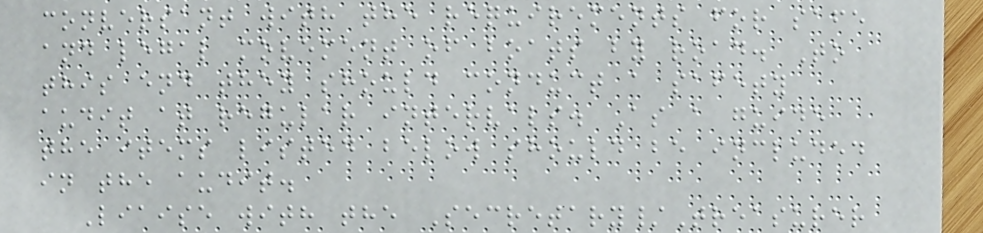conversant with the requirements for safe
and legal movement of boats by road. To
this end they should conduct a safety
audit at regular intervals. As a guide
the items listed below should be included
in the audit.
Liaise with the Secretary/Treasurer
